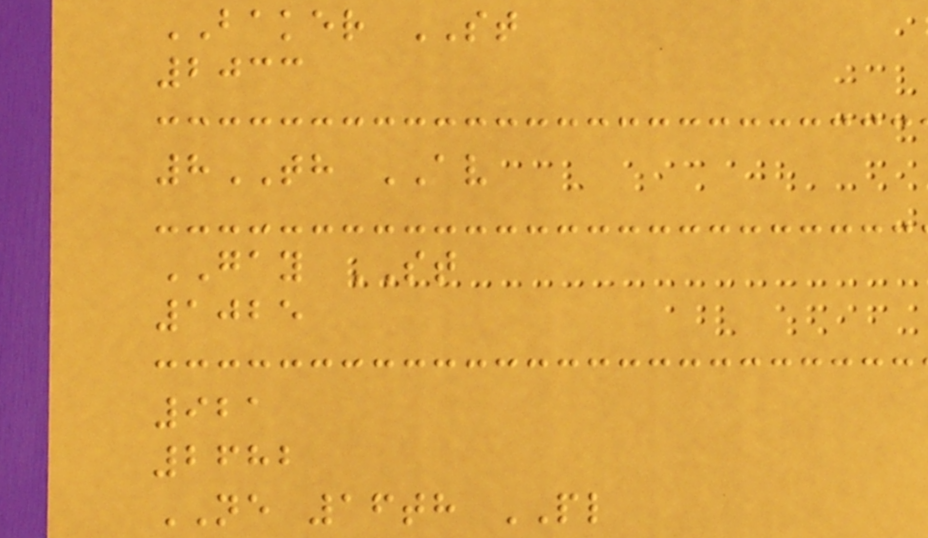BAKER ST
2033
8TH AV
GAY ST
1025
921
2682
NE 16th PL
